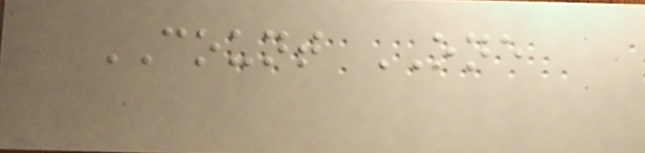COUNT ONE
